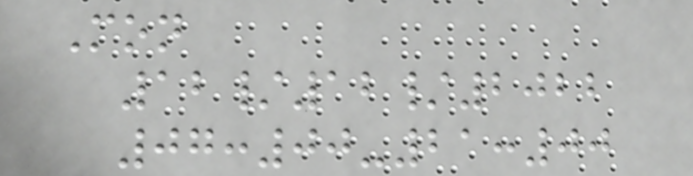Mon
12/12/2022
07:00-21:00
